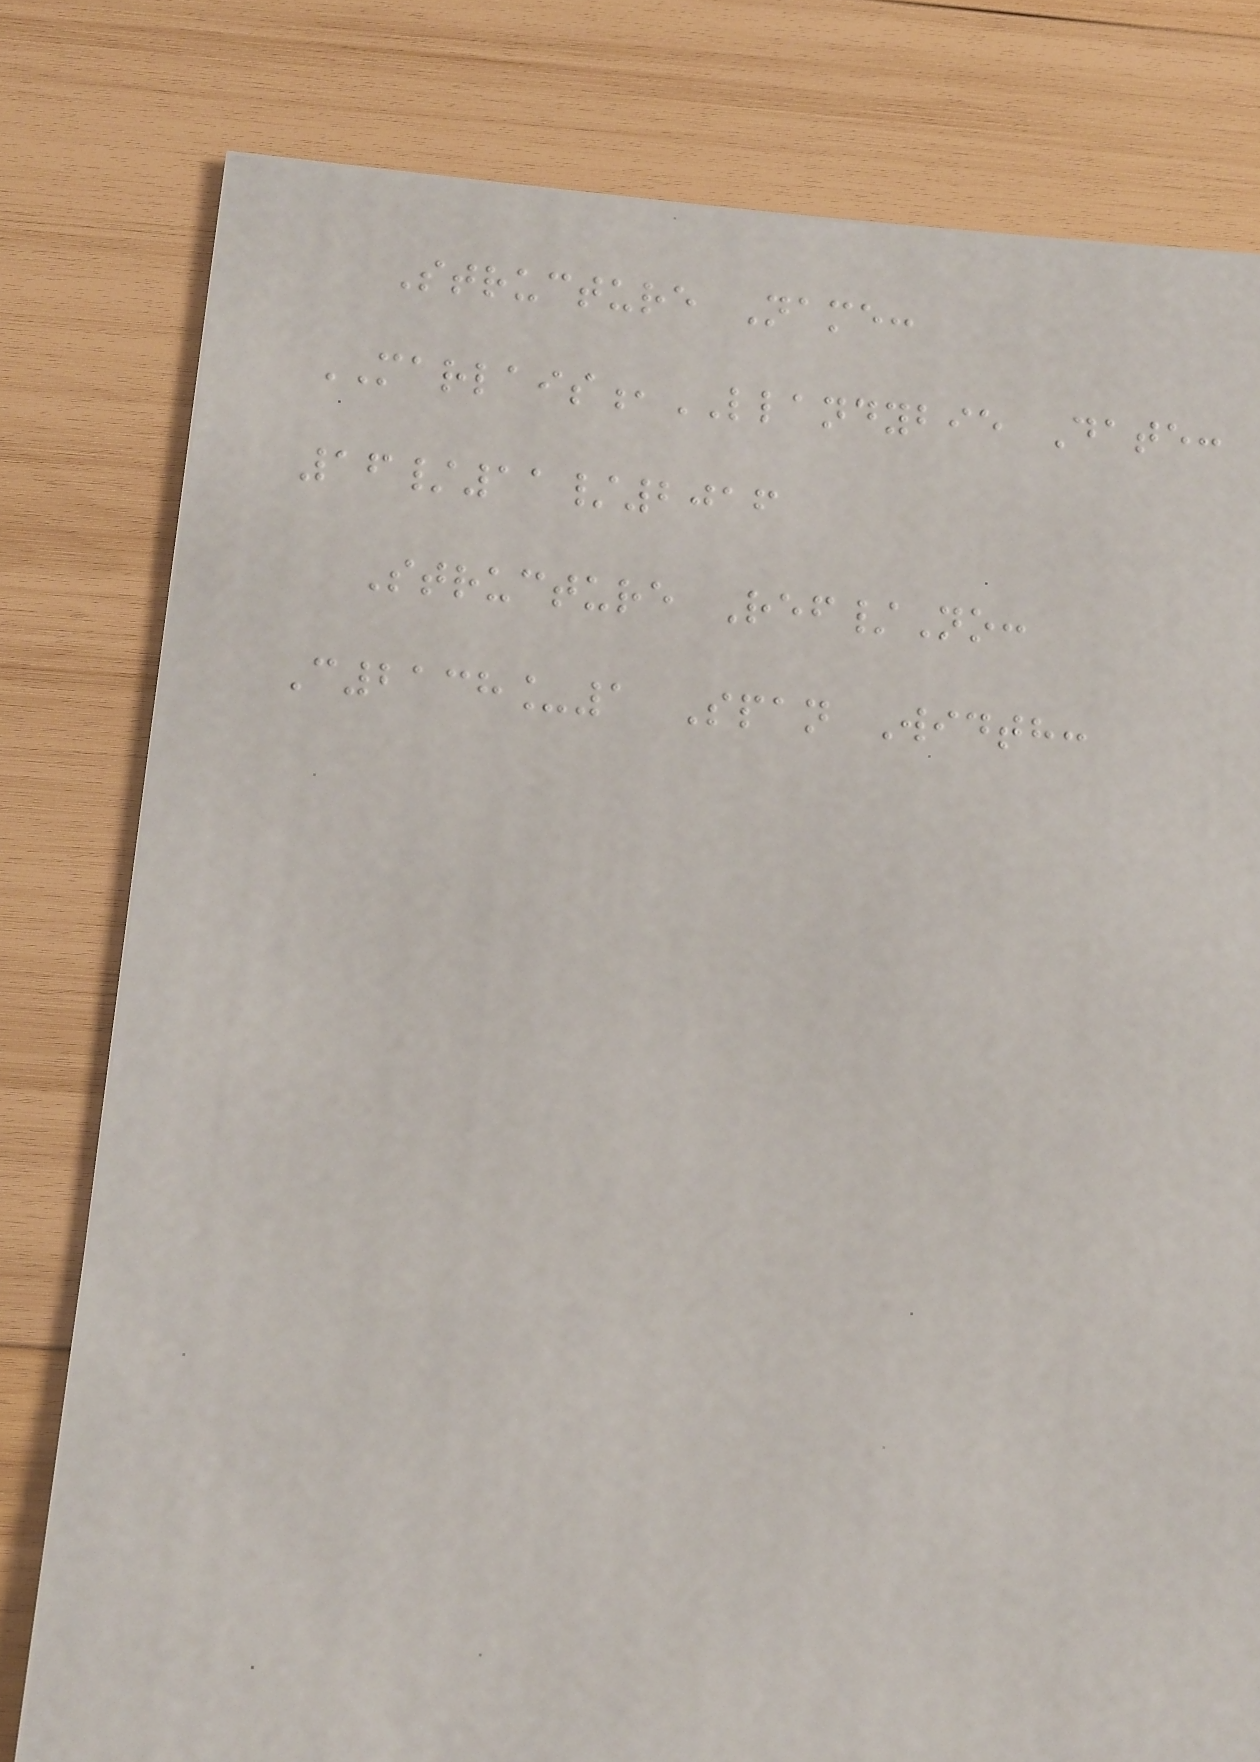Structure Name:
MARLAIS,LLANDYBIE Date:
16/11/2016
Structure Ref/No:
C2138_1 Span Width:
